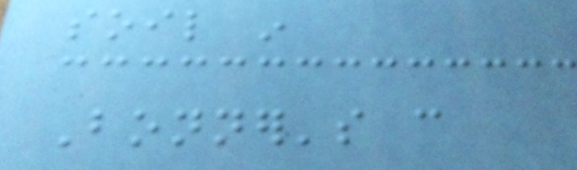soil in
Bonner's can
